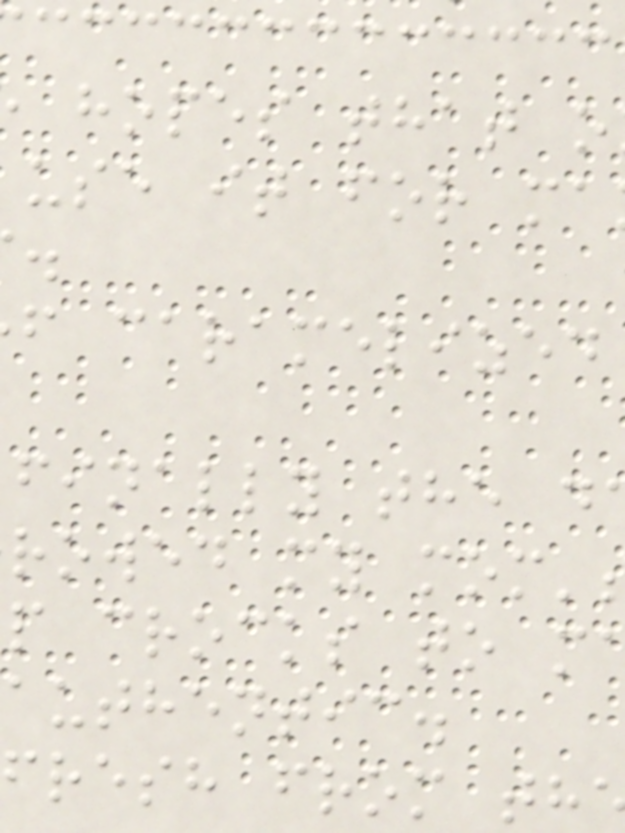hopes that o
use it for ma
f caramelized
finally the d
rowed my mom'
p crocks to m
authentic.
fresh from th
